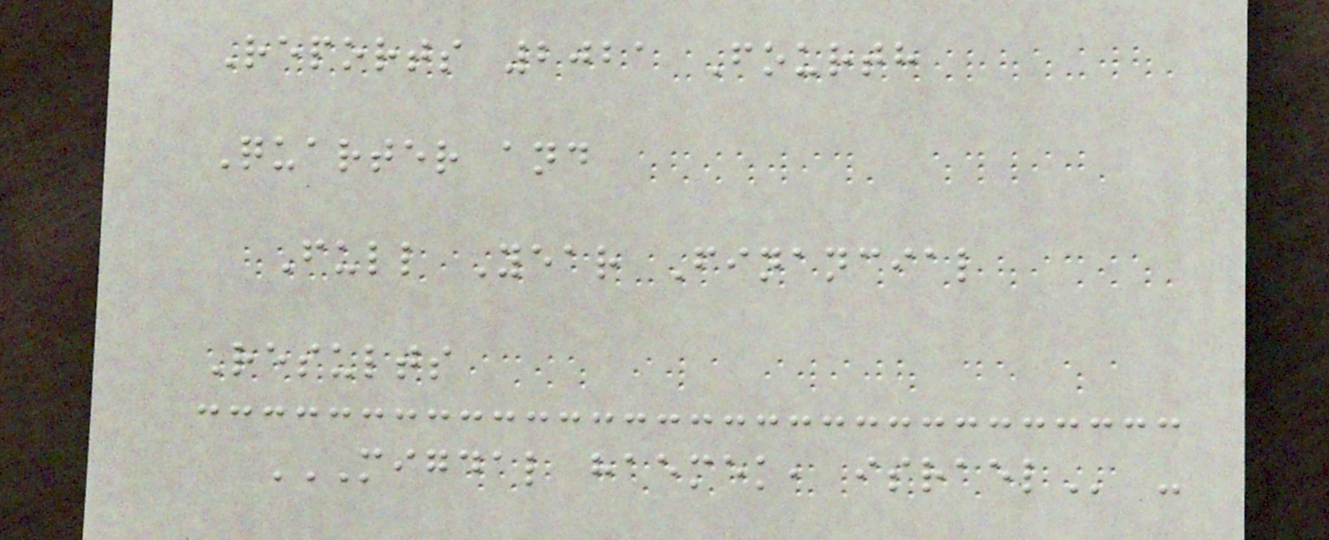Reports 2021 Fourth
Quarter and
Full Year Financial
Results
MIGDAL HAEMEK, ISRAEL -
